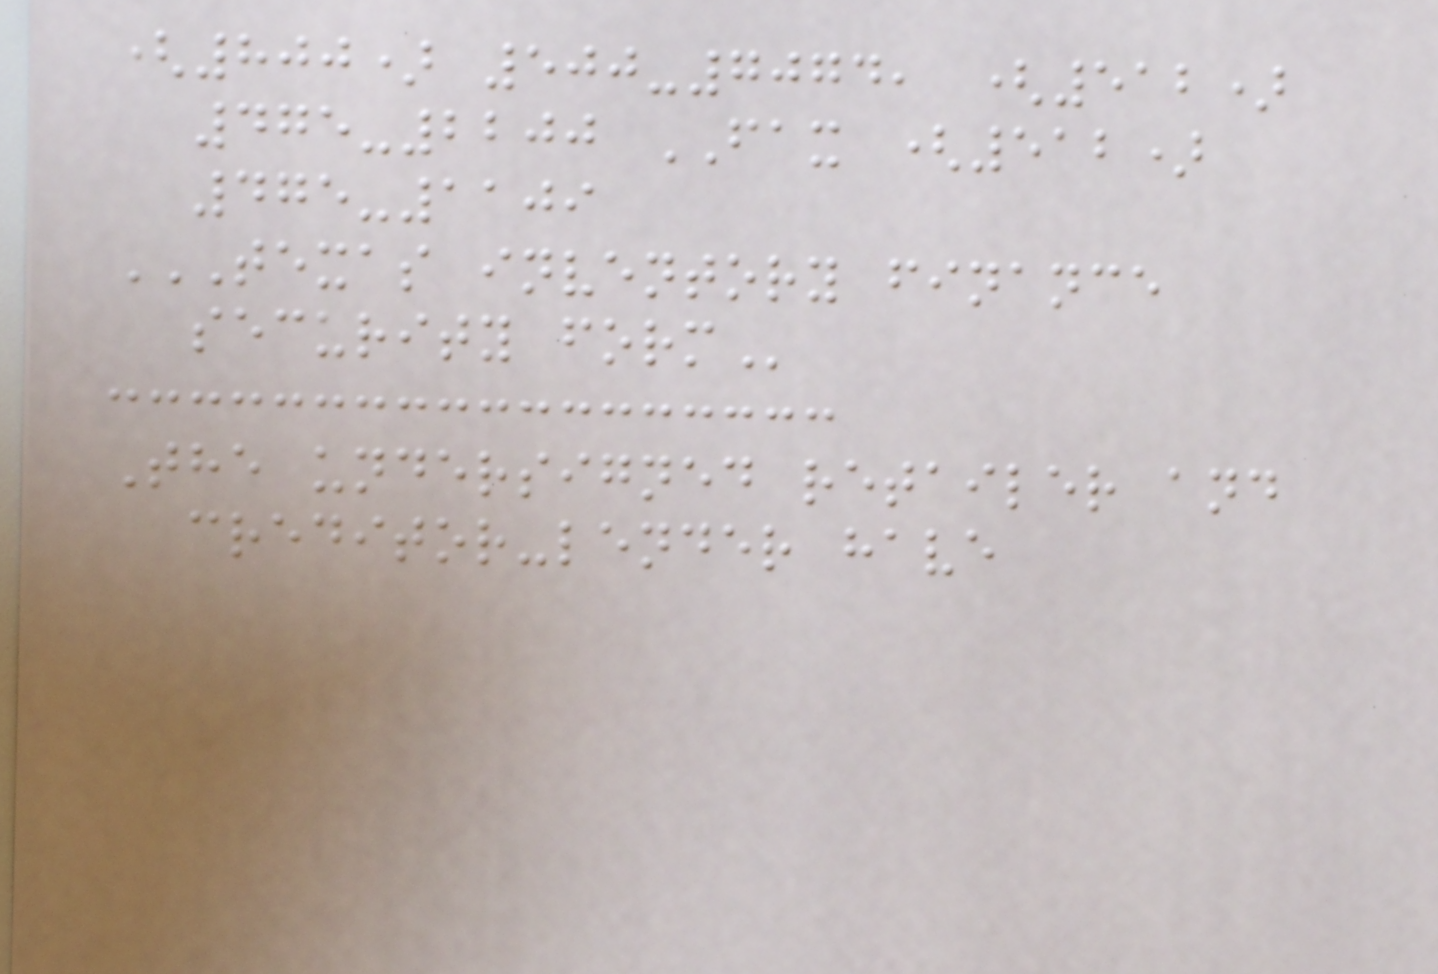(800) 500-7074, (512)
475-2200 FAX (512)
475-1109
TEXAS INVENTORY FINANCE
SECURITY FORM
The undersigned retailer and
creditor-lender have
